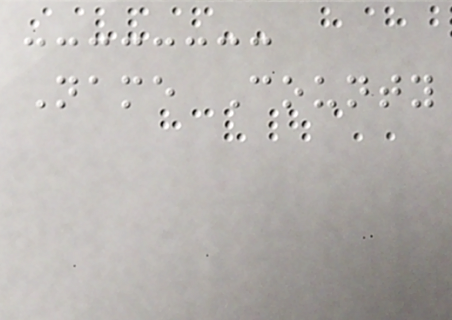Name County
